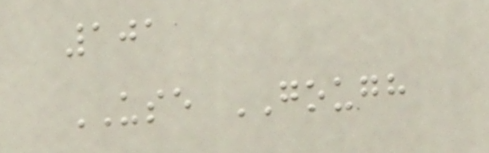101
USE GOUGH
